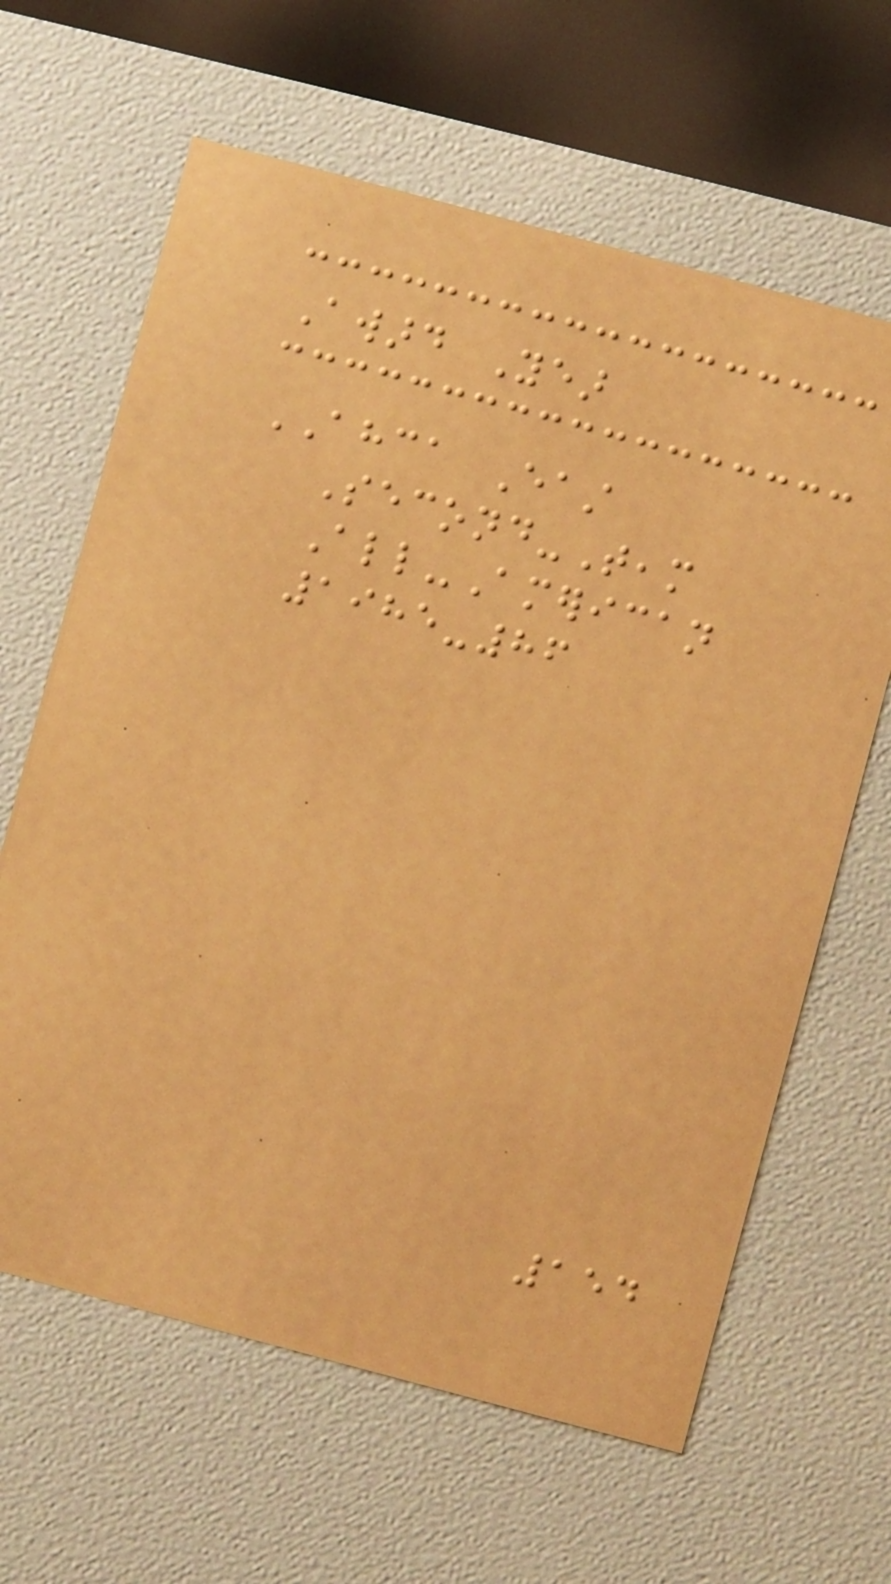Award Year
AHCA East
Second-Team
All-American
1985-86
154
